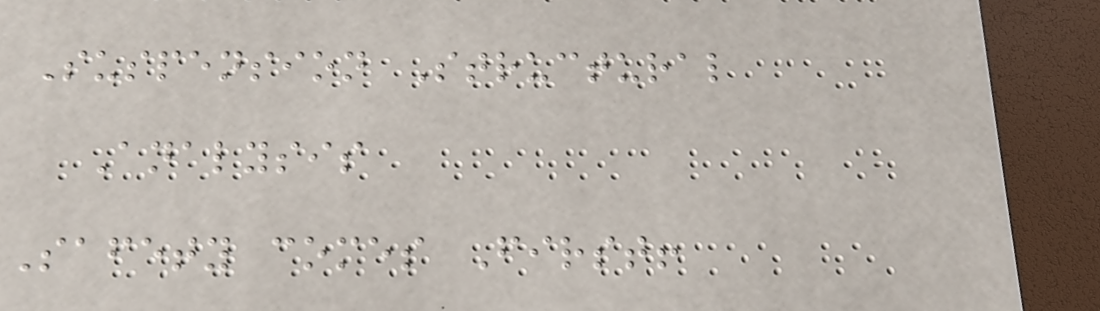Suspension Structural
Analysis
Safety comes First!
